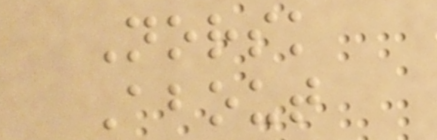Norsk
About
